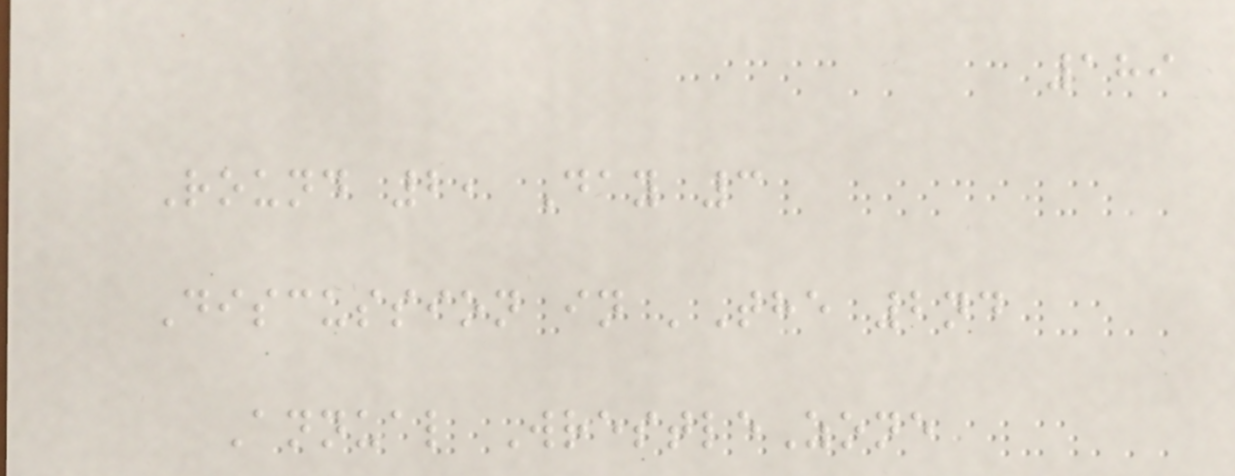189
Round 2, Day 3
Discussion in 'The 2nd
Annual WrestleZone
